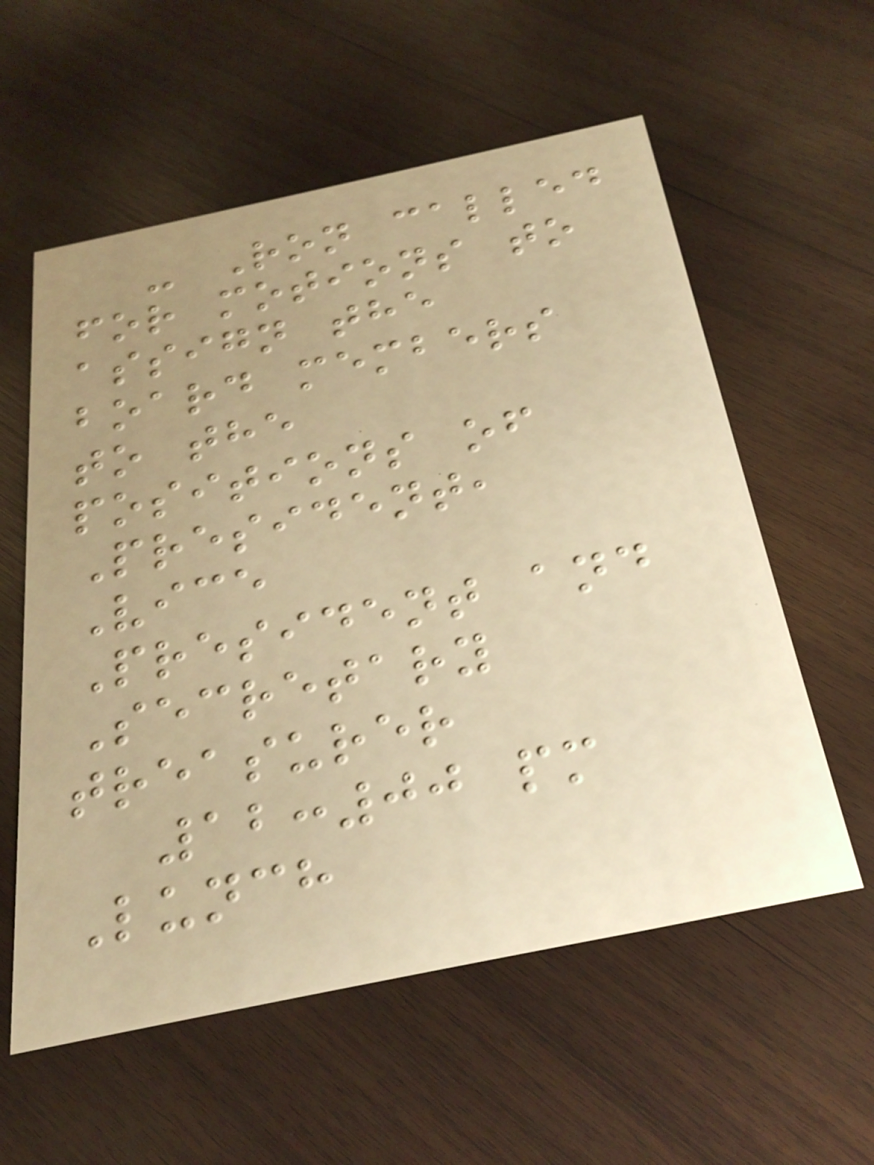- Ron called
for motions to
assign the
board members
to the
positions of
President,
Vice
President and
Secretary
treasurer
12:00 pm
Lunch
